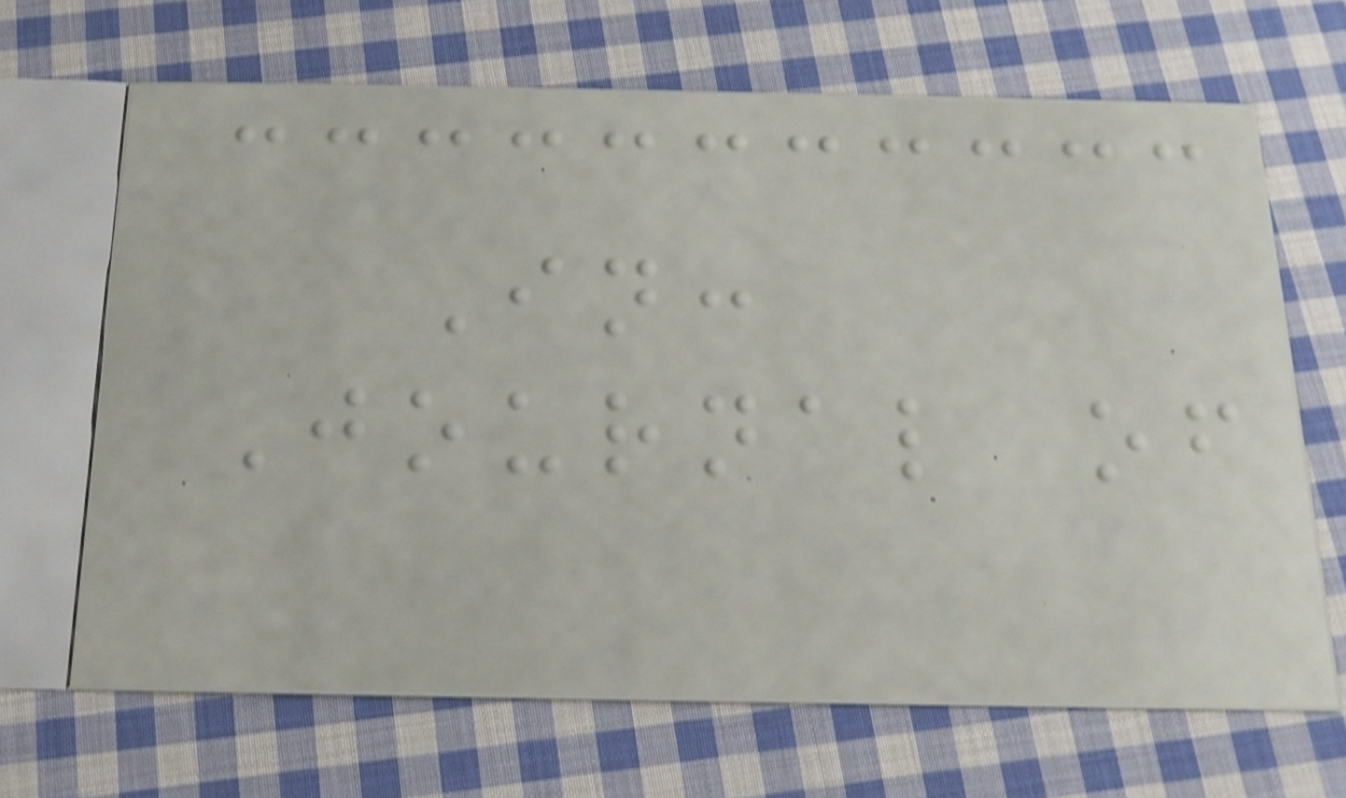In:
Journal of
